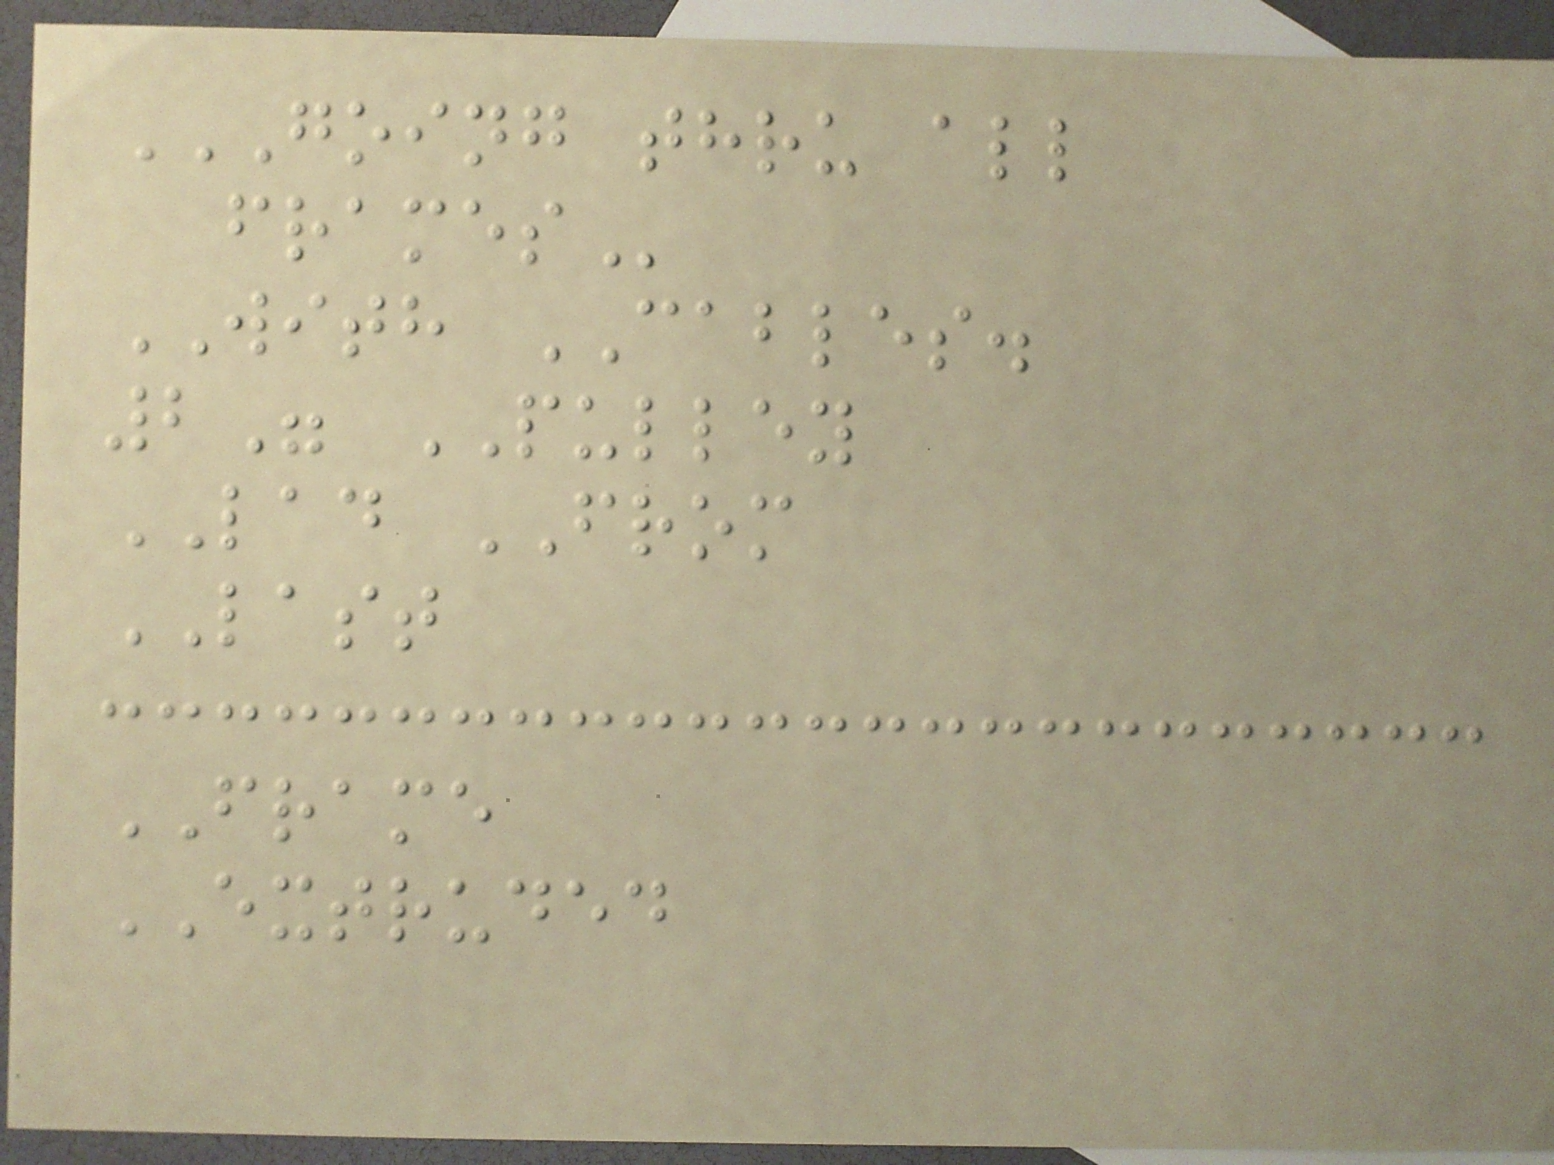GOING THRU ALL
FRAMES
WITH CABLES.
2" PULLEY
LAD FROM
LAST
FRAME
EXTRUDED
